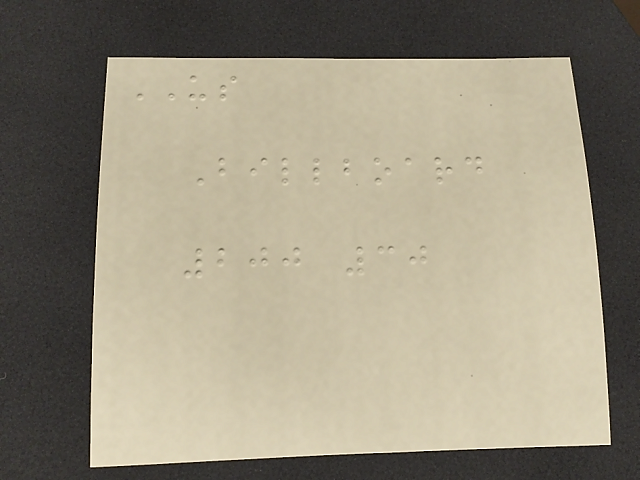US
Billboard
200 30
